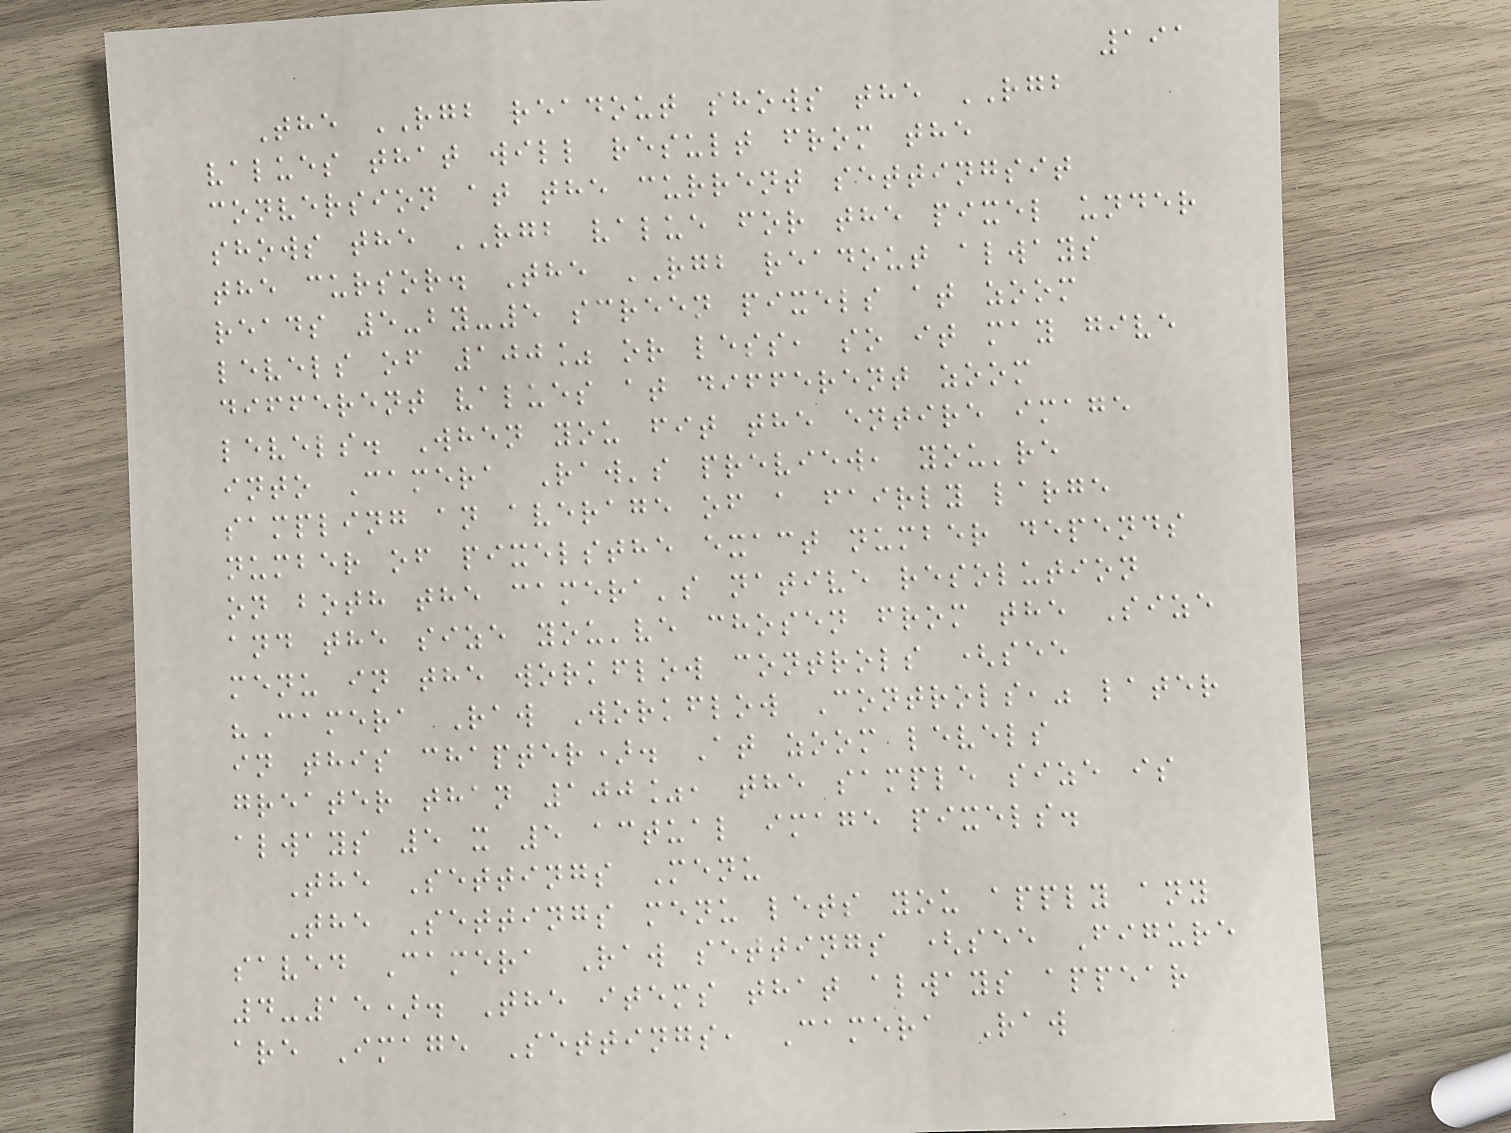191
The RGB readout shows the RGB
values that will result from the
conversion at the current settingsit
shows the RGB value for the pixel under
the cursor. The RGB readout always
reads 5-by-5 screen pixels at zoom
levels of 100% or less, so it may give
different values at different zoom
levels. When you fit the entire image
into Camera Raw's preview, you're
sampling an average of a fairly large
number of pixelsthe exact number depends
on both the camera's native resolution
and the size you've chosen from the Size
menu in the workflow controls (see
"Camera Raw Workflow Controls," later
in this chapter). At zoom levels
greater than 100%, the sample size is
always 5 x 5 actual image pixels.
The Settings Menu
The Settings menu lets you apply any
saved Camera Raw settings (see Figure
4-15). The items that always appear
are Image Settings, Camera Raw
